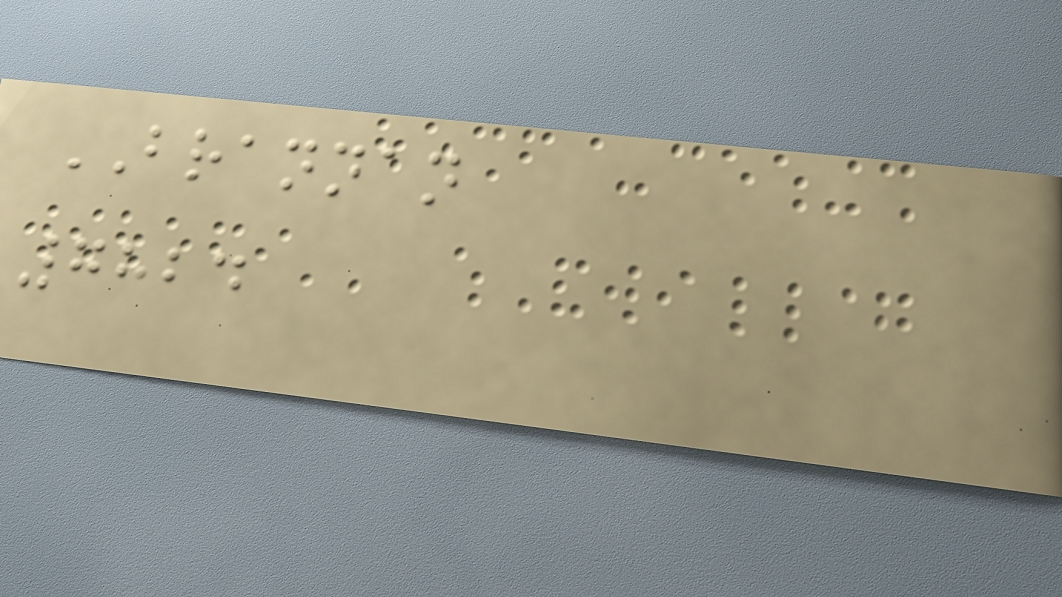BRANNAN
7824
